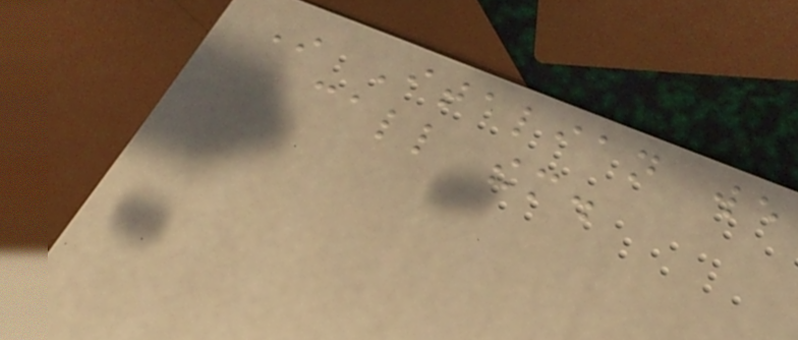In Italian we
call them.
